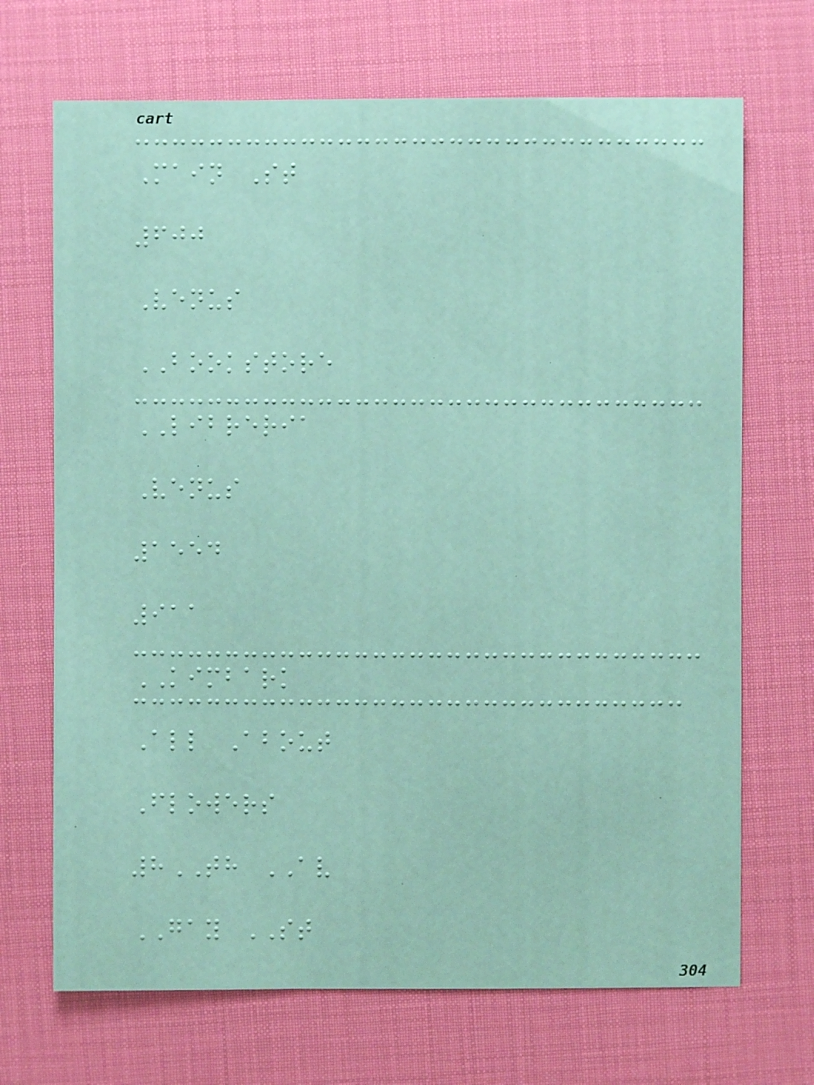Main St
600
Venus
BOOKSTORE
LIBRERIA
Venus
1554
911
KIMBARK
All About
Flowers
8TH AV
GAY ST
